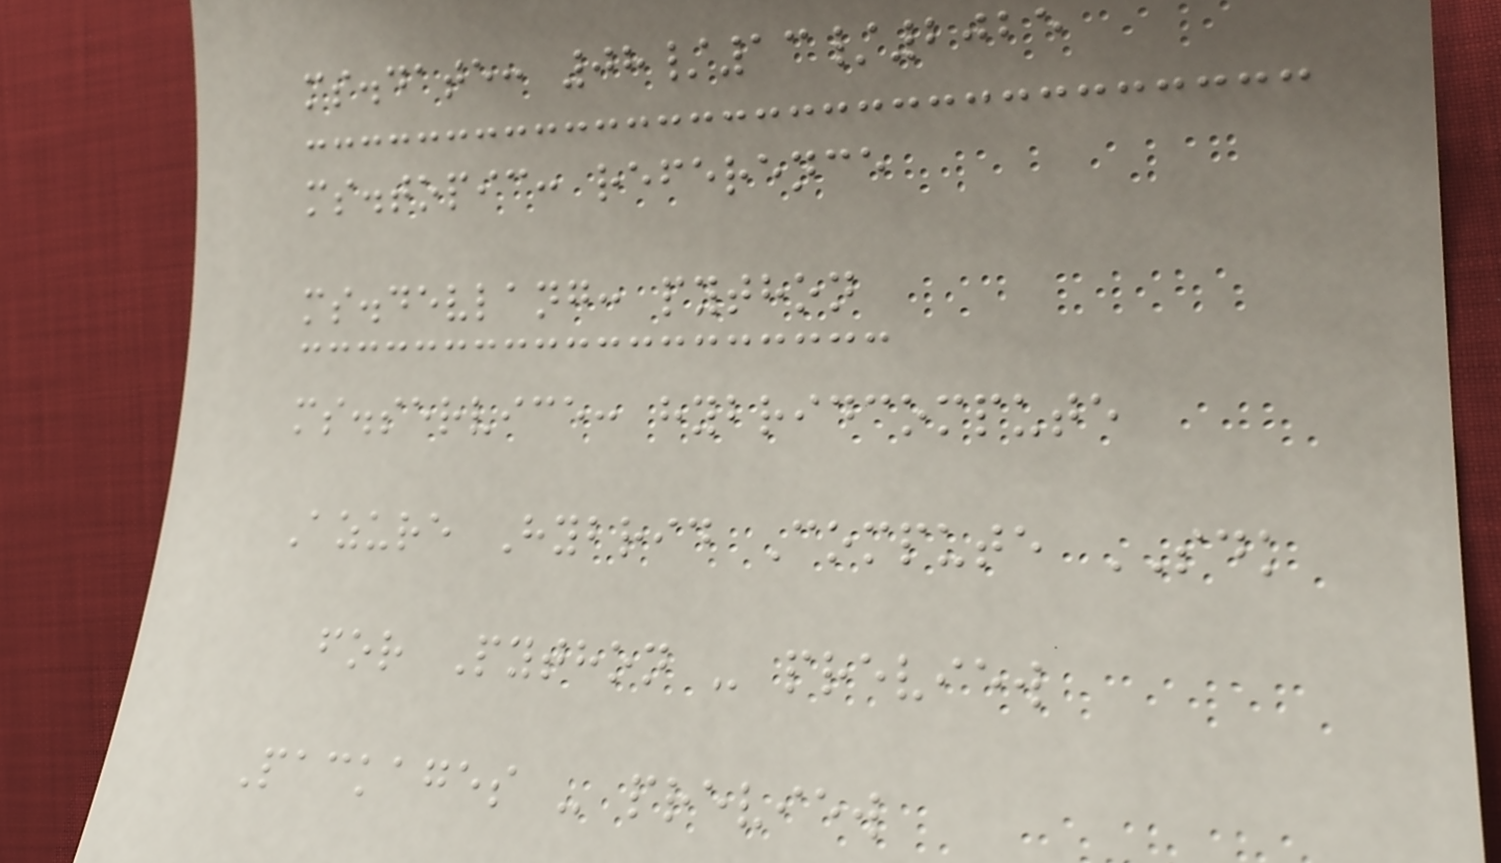ms.date: 08/13/2025
ms.topic: reference
ms.devlang: python
ms.service: hybridcompute
Azure Hybrid Compute SDK
for Python - preview
Packages - preview
